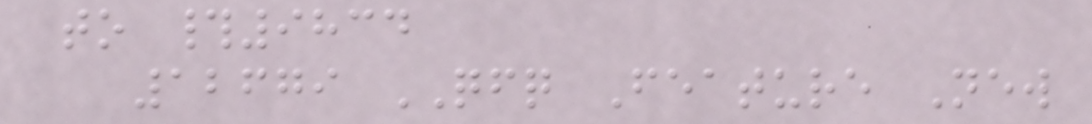to #9834
12679 QFQ Feature New
